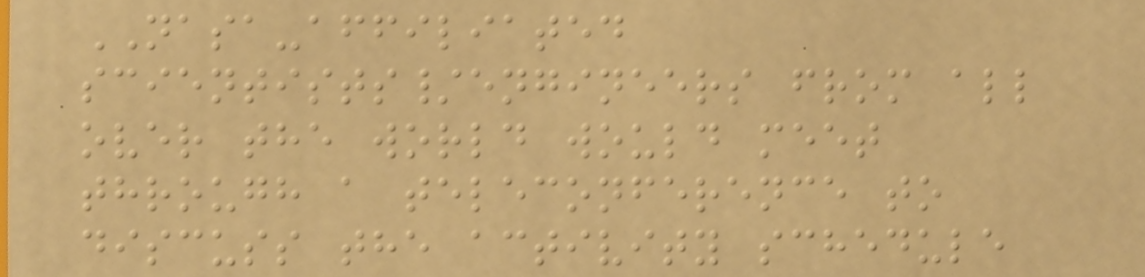NASA-affiliated
scientists/engineers from all
over the world would meet
through a teleconference to
discuss the activity schedule
